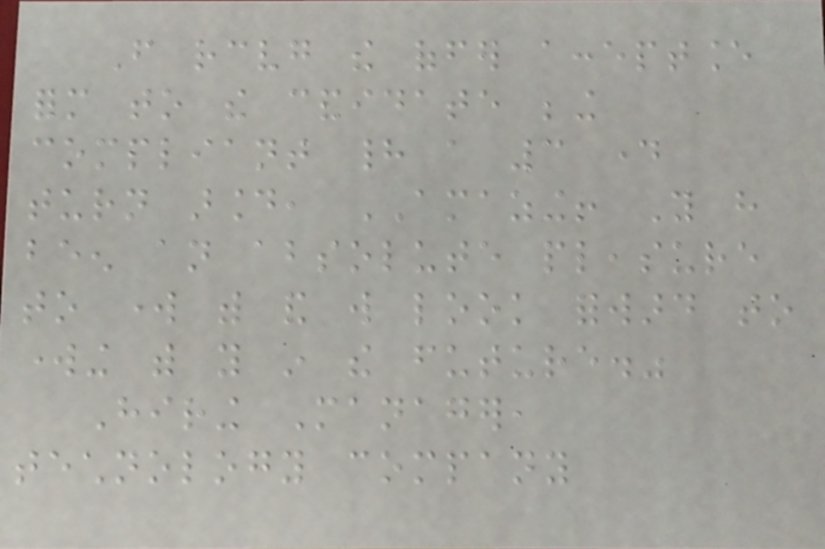From receiving the offer acceptance
form to the candidate being
compliant had a 3 day
turn around, AMAZING! You have
been an absolute pleasure
to work with and will look forward to
working with you in the future."
Hiring Manager,
technology company
